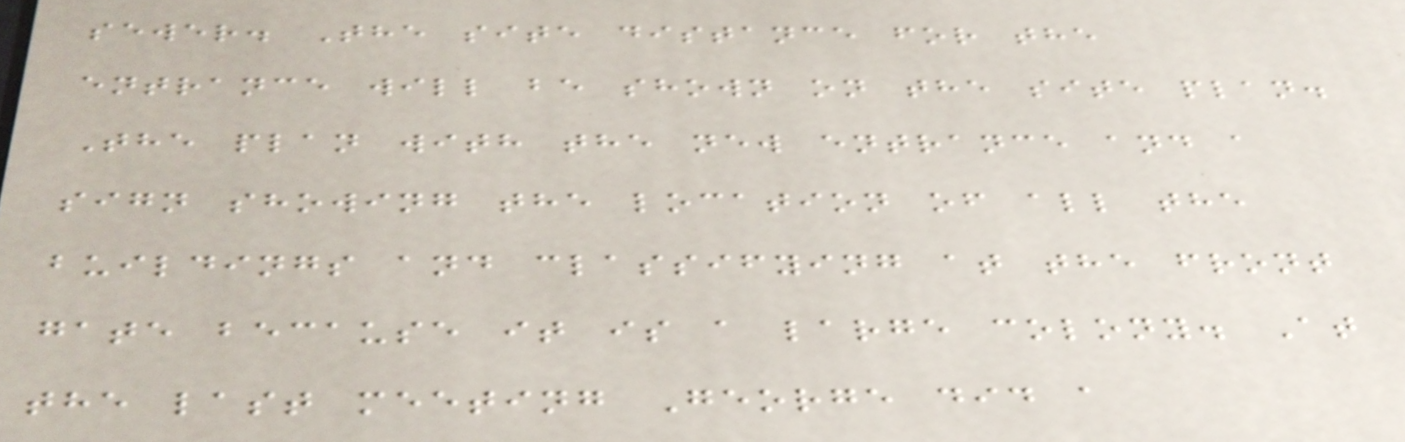sewer. The site distance for the
entrance will be shown on the site plan.
The plan with the new entrance and a
sign showing the location of all the
buildings and classifying at the front
gate because it is a large colony. At
the last meeting George did a
